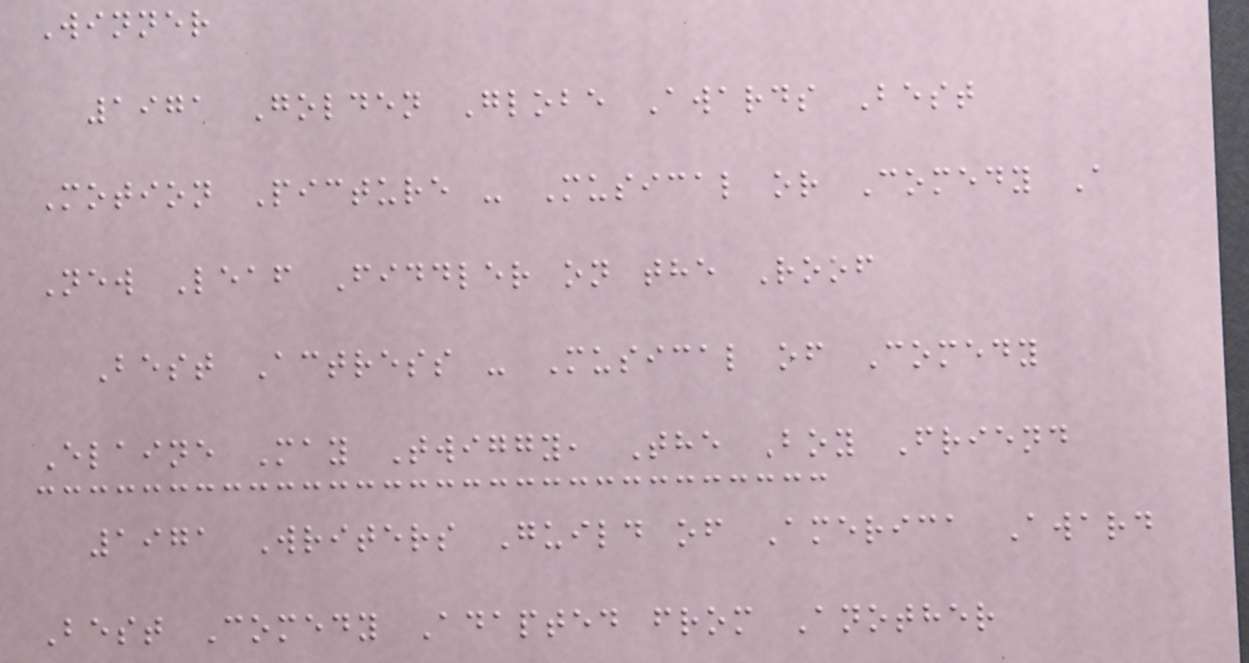Winner
1971 Golden Globe Awards Best
Motion Picture - Musical or Comedy A
New Leaf Fiddler on the Roof
Best Actress - Musical of Comedy
Elaine May Twiggy, The Boy Friend
1971 Writers Guild of America Award
Best Comedy Adapted from Another
